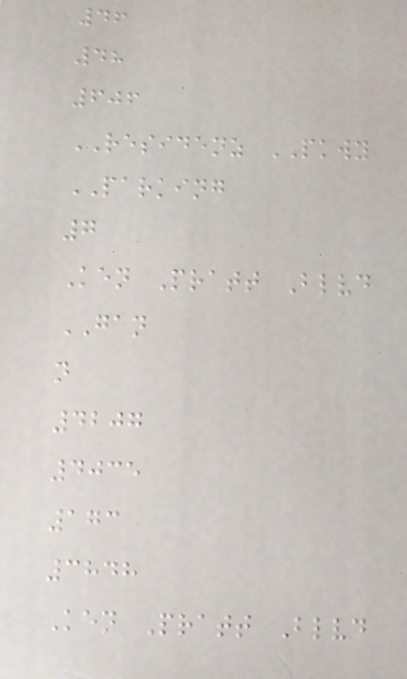46
48
606
RESIDENZ PKWY
PARKING
7
Ken Pratt Blvd
GAN
n
4207
4035
173
3848
Ken Pratt Blvd
